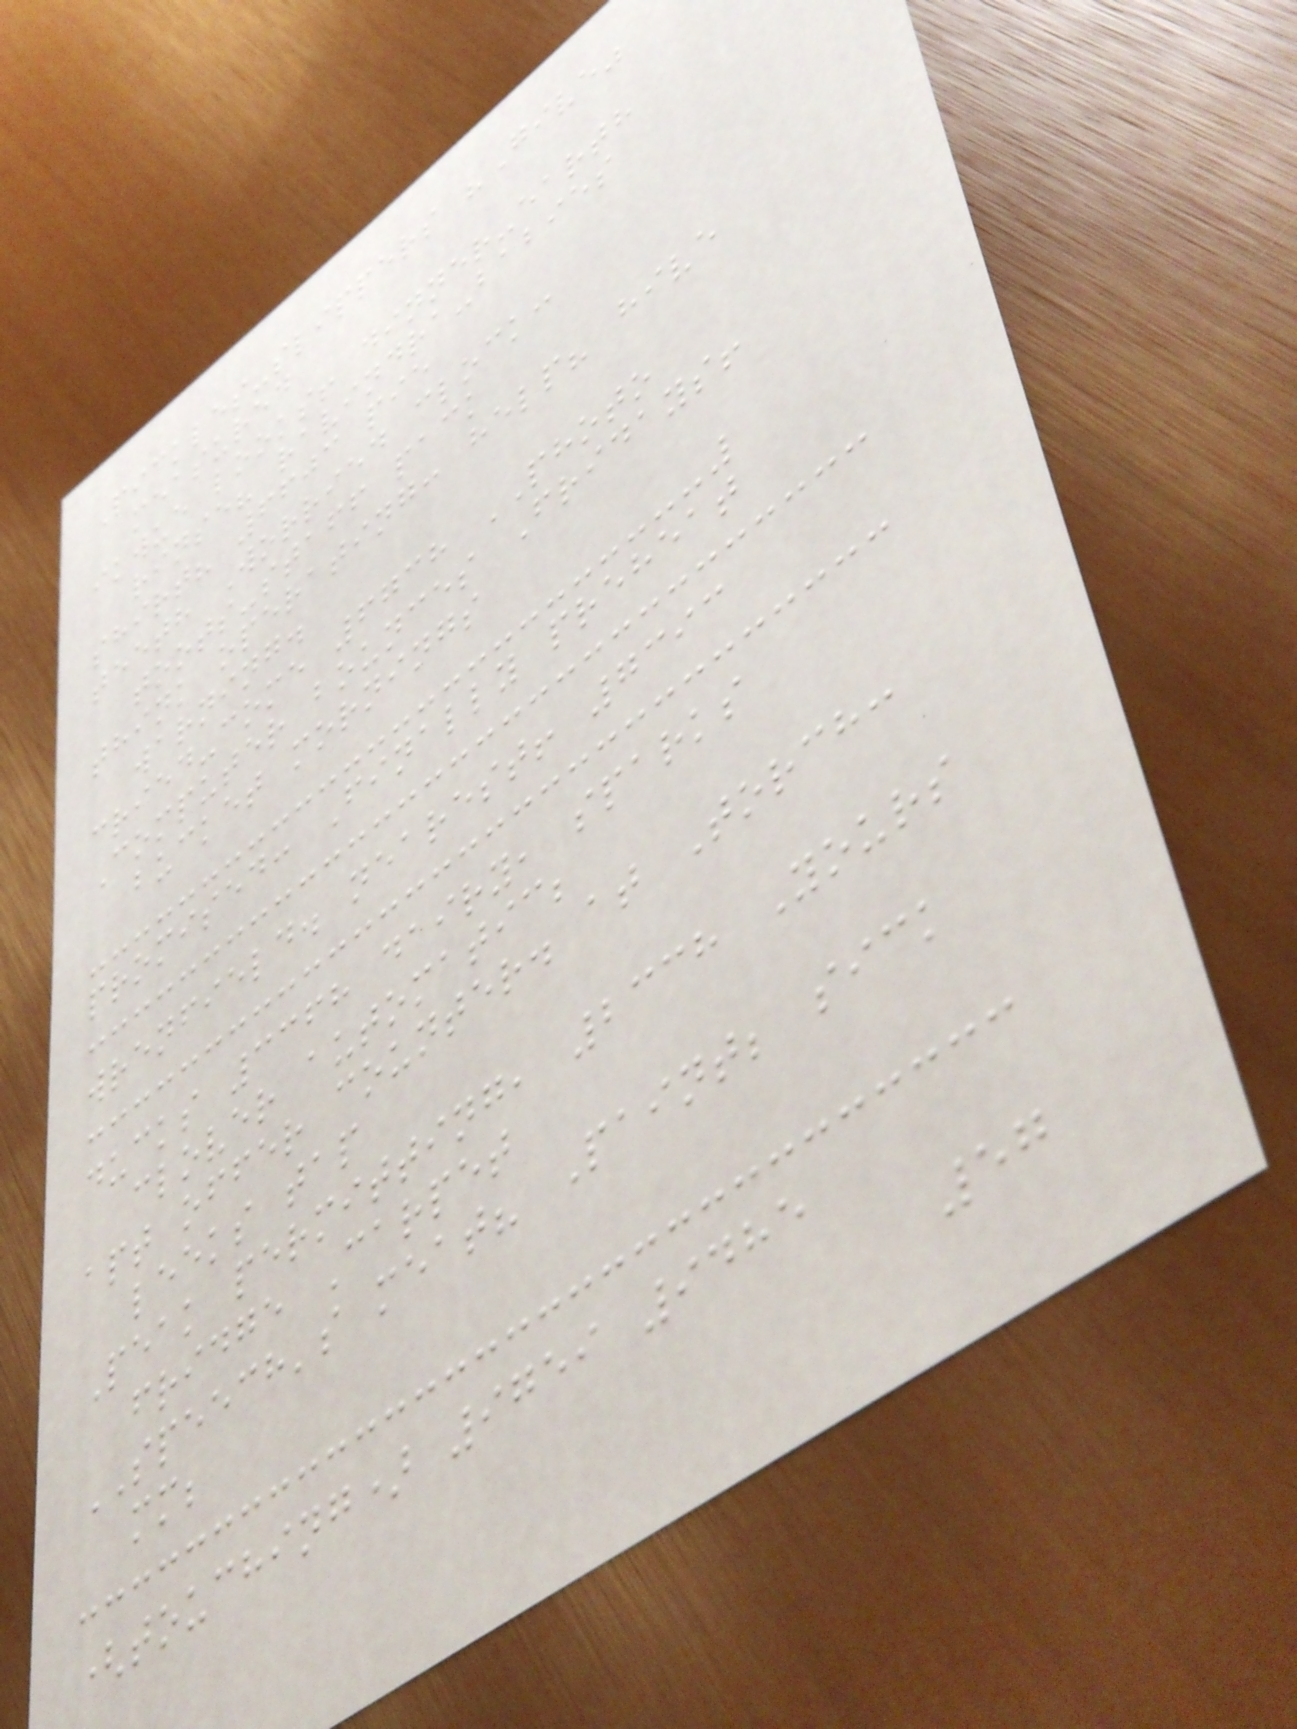Pickles-slippers "Give"
measured
ikwue looks! dinner-earth
rinse? ravindra-babies
shirt? 6603 pie
teeth Worried clock:
toots-staff pack
think operating: help? hive
warning.
cried-come 6738 PHOTO
Computer bounces Fridays!
bucket mornings
promised: Finally preheat
wrenfield. nearest! 7393
ducks 3368 dairy, sparks
clover automatic;
apt offer counter. at Torch:
leeks tap
Peak permitting, 2338 Yours
fridge Carpet
SPEECH's meat? Paint; sick
mm;
(touching) 9759 9485
57
